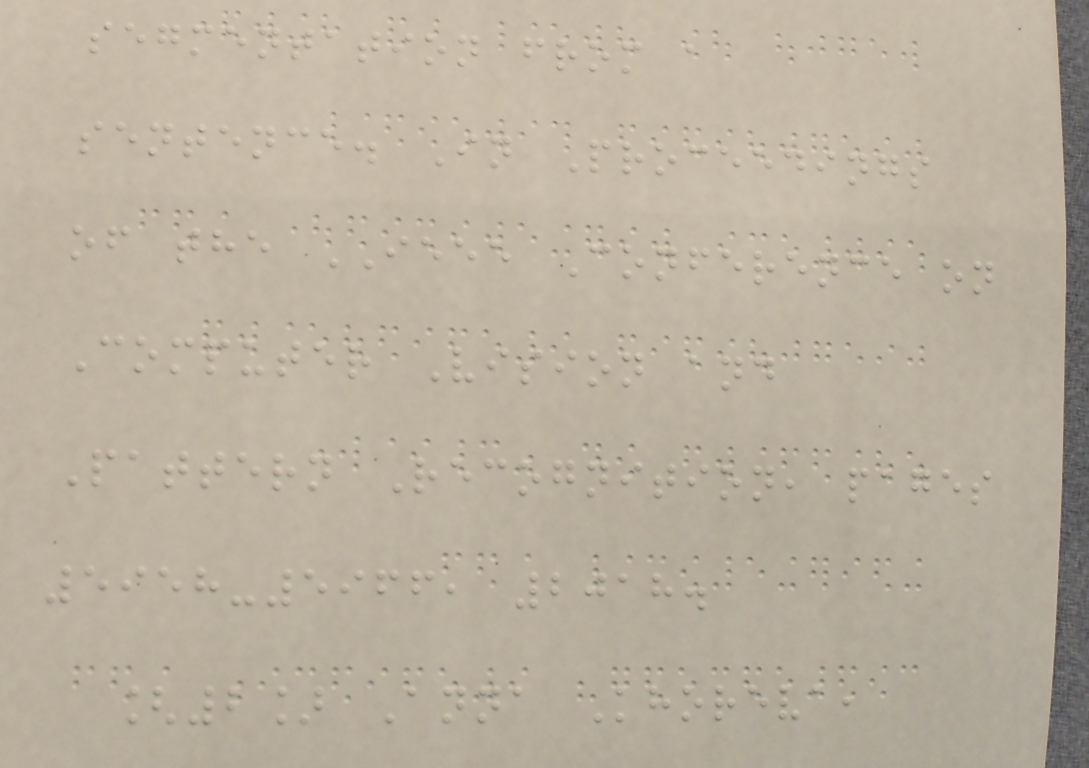segmentation from a
sentence. In Proceedings
of the IEEE Conference on
Computer Vision and
Pattern Recognition, pages
5958-5966, 2018.
[2] Anna Khoreva,
